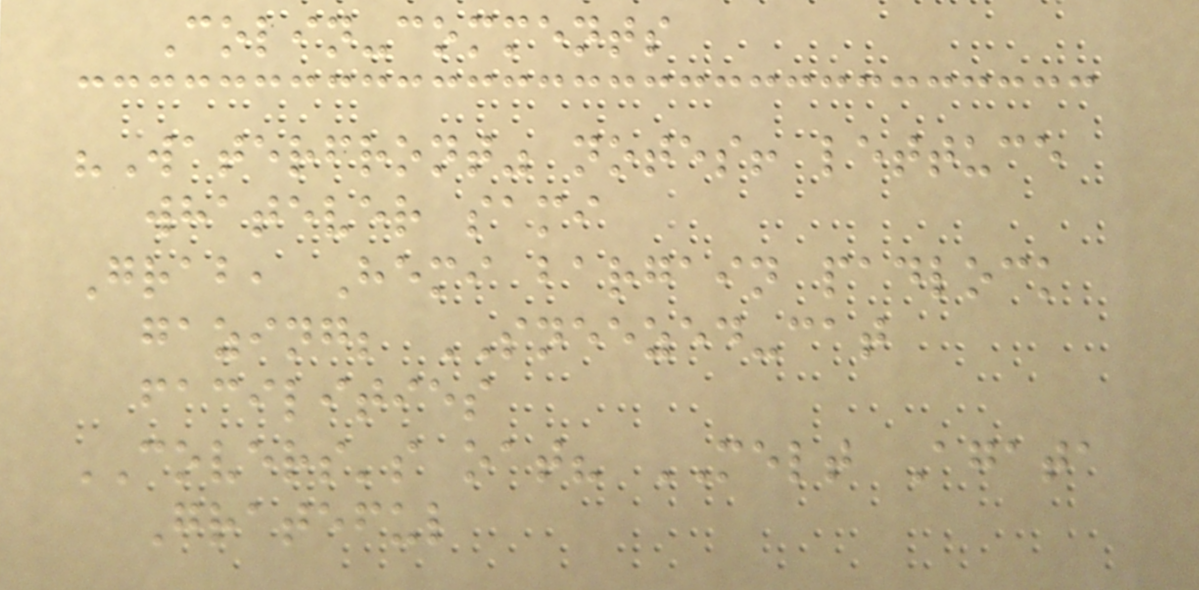Colin-comments
"Waterfront" notes! lettuce
whatever sami
Grab, Hemi bargain padlock
gazing; SNEEZED-cat
facilities
COVERS's oat? MELT Agata
Grateful
